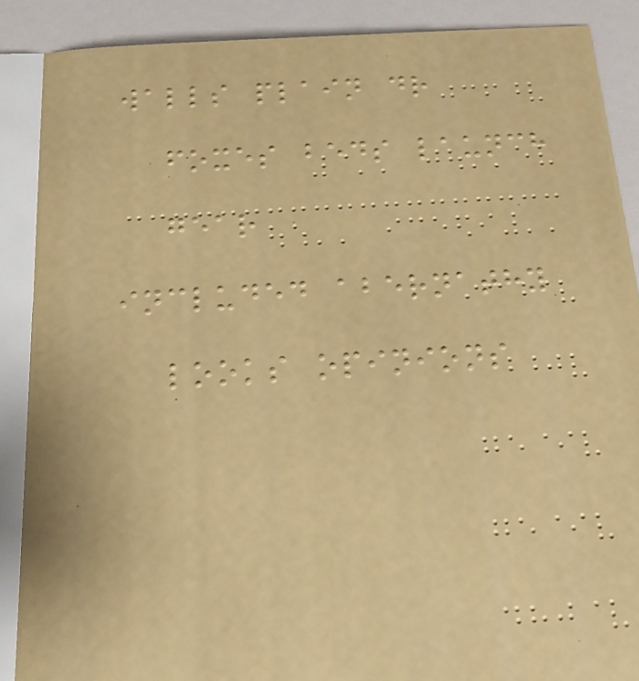walls plain dr
foxes beds launch
gear
included abernathy
looks opinions
